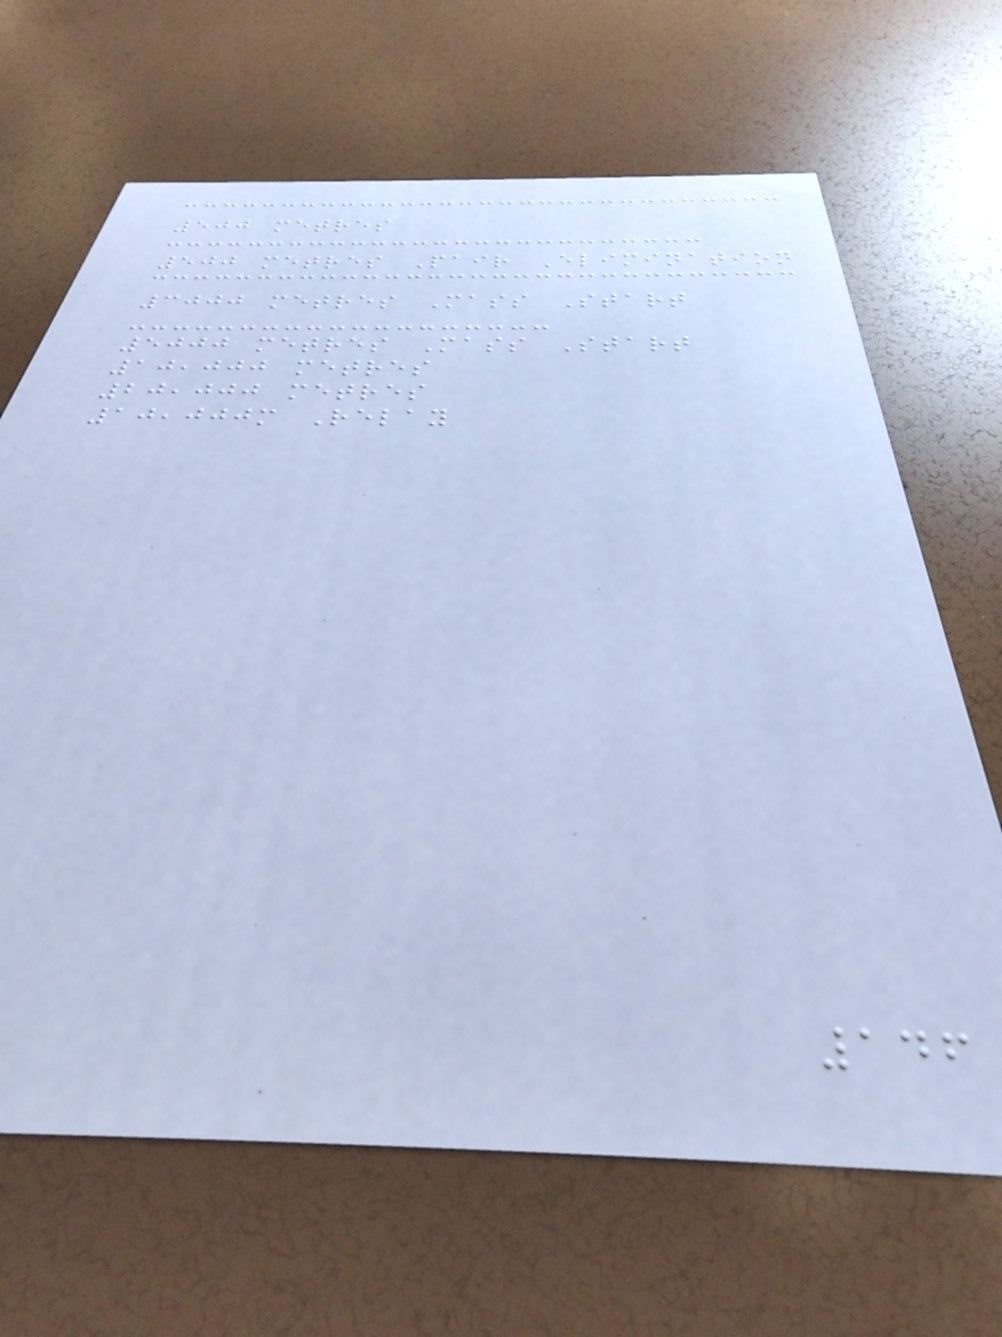500 metres
500 metres Pair Elimination
3000 metres Mass Start
5000 metres Mass Start
10,000 metres
20,000 metres
10,000m Relay
146
